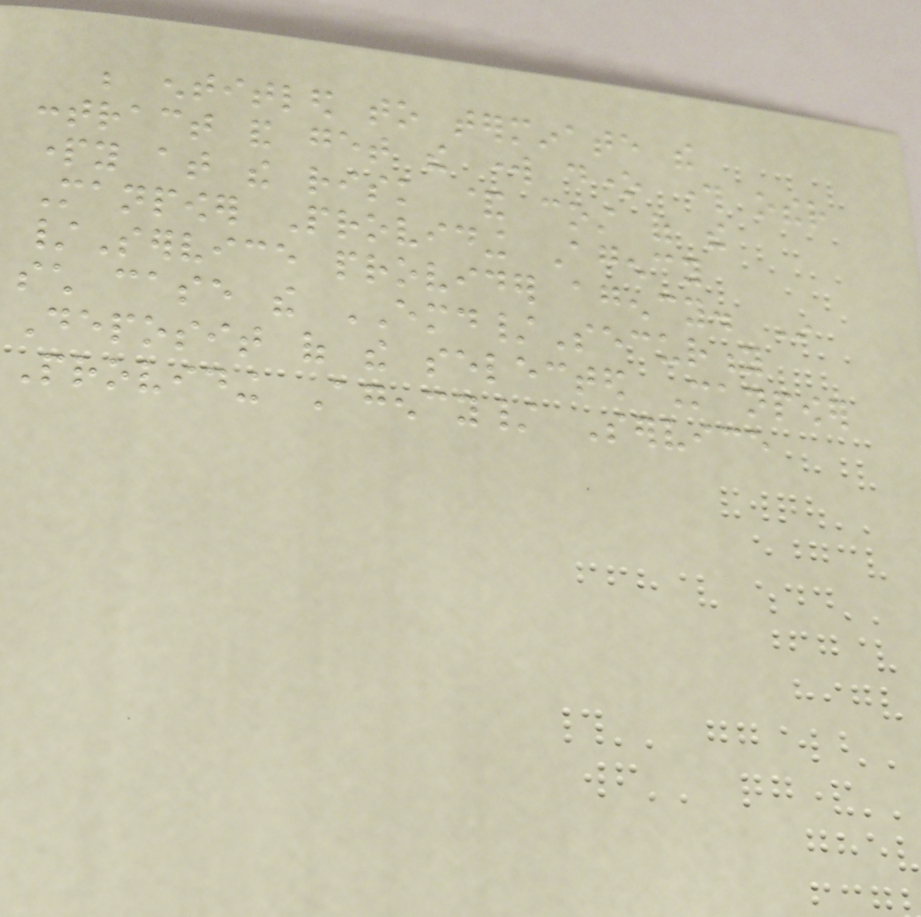be entitled to terminate the
contract and get the work done through other
party at the risk & cost of the
Manpower Providing Agency
/Service provider agency. In
such case the EMD/Security
Deposit of the selected Manpower
Providing Agency/ Service
